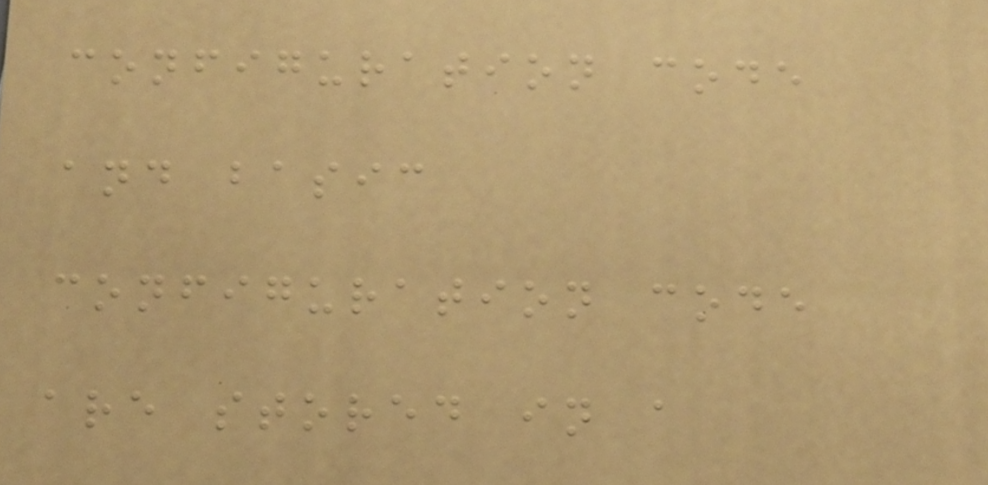configuration code
and basic
configuration code
are stored in a
